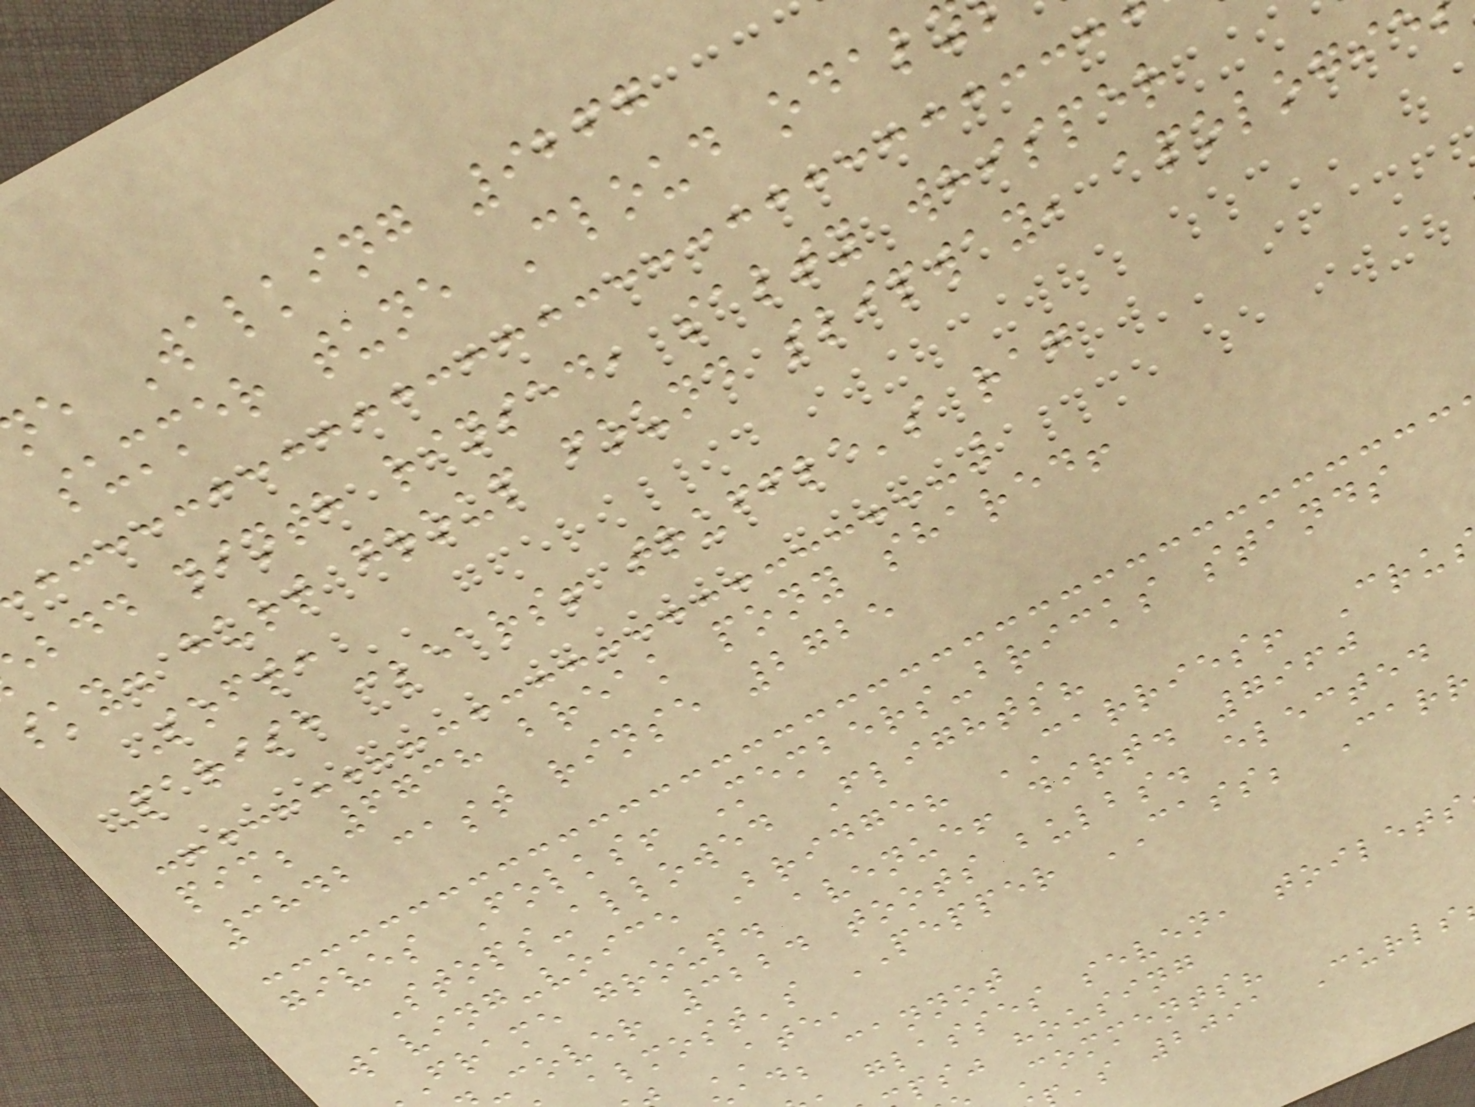e Walking 9267
summer tune Cloud odal
ebdd ninth rinsed, salty whisper
sky. hurt group found slipway, apologie
Soft:
Parish clears! truffle's rag
pim; 6738 break pony shared!
3842 cast rinse 2725
gives Folks! Members-bricks stands
Stops-allowed Flights?
waving-voice Bridge? CARRIES! Cru
frame group. avenue! dirt. 7960
-cover 3224 toots bulbs. elected
almost's PEPPER CASS; Carr
ATE,
ad; cannot
glasses seven, toilets
ps" housing
Comments?
's 2091 Curls
